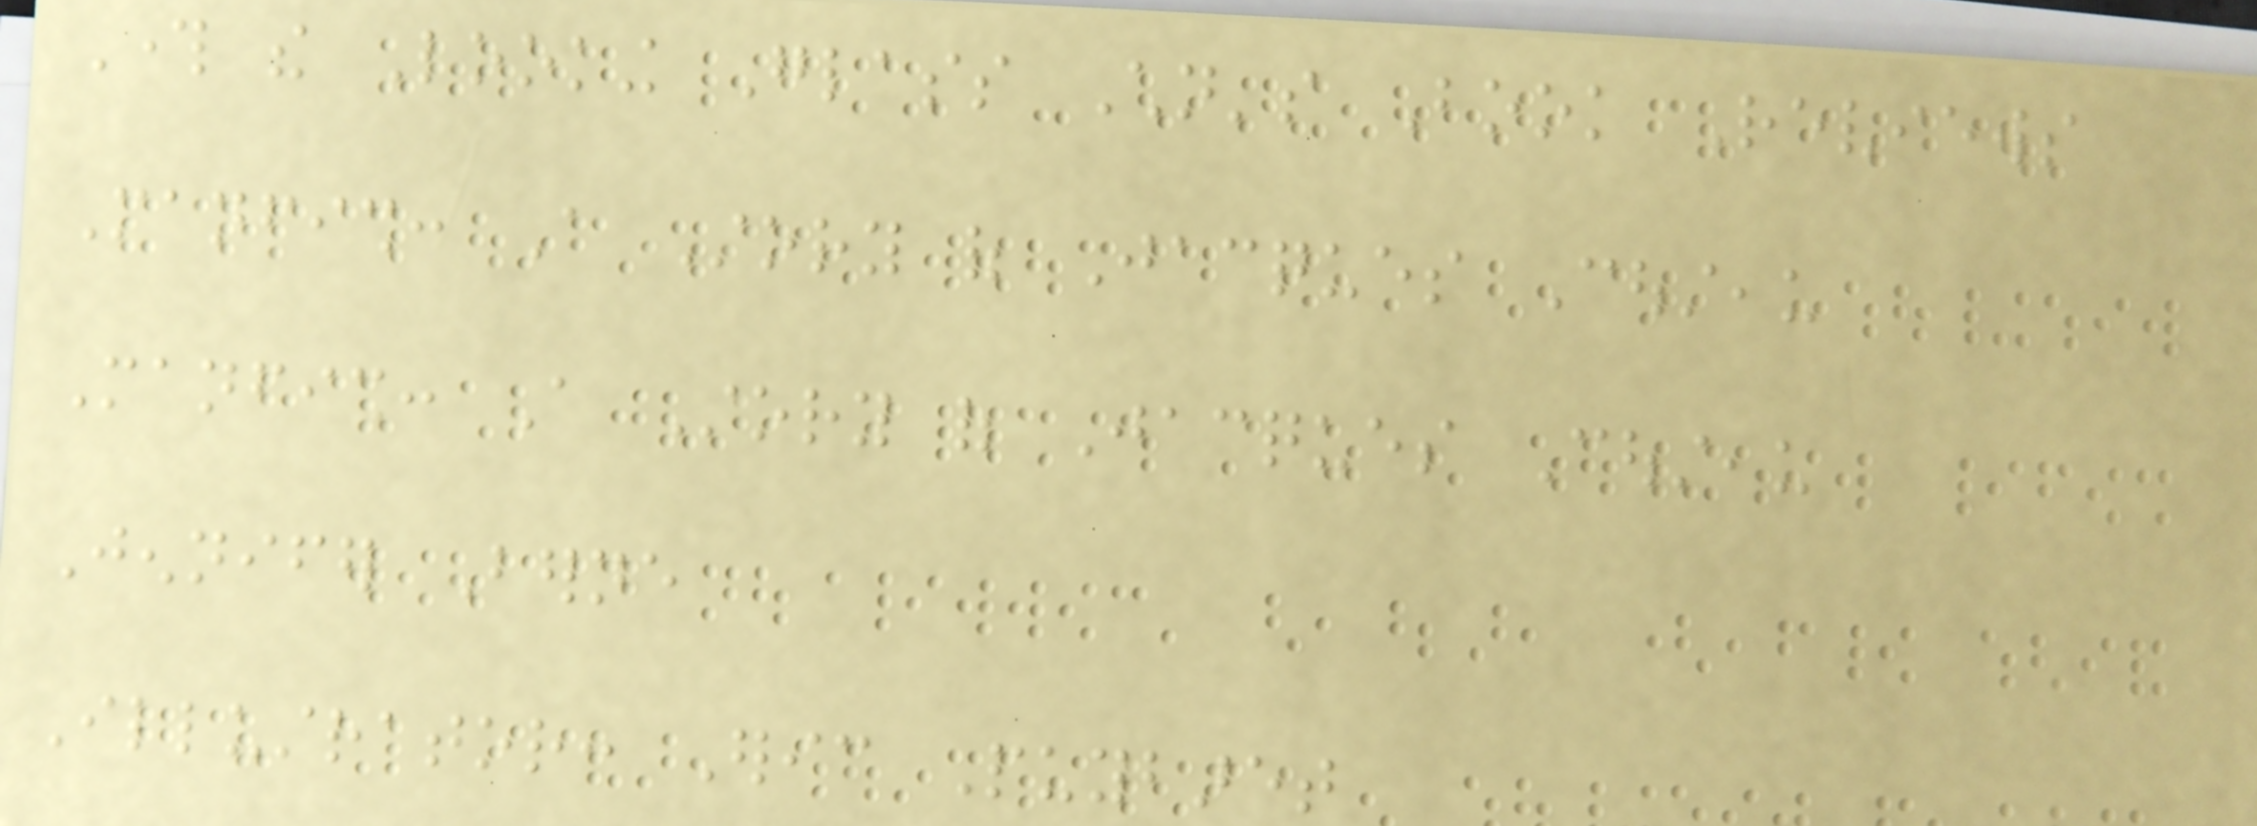Through the Looking Glass Children's Book Reviews
Manfish: A Story of Jacques Cousteau
Manfish: A Story of Jacques Cousteau
Jennifer Berne
Illustrator: Eric Puybaret
